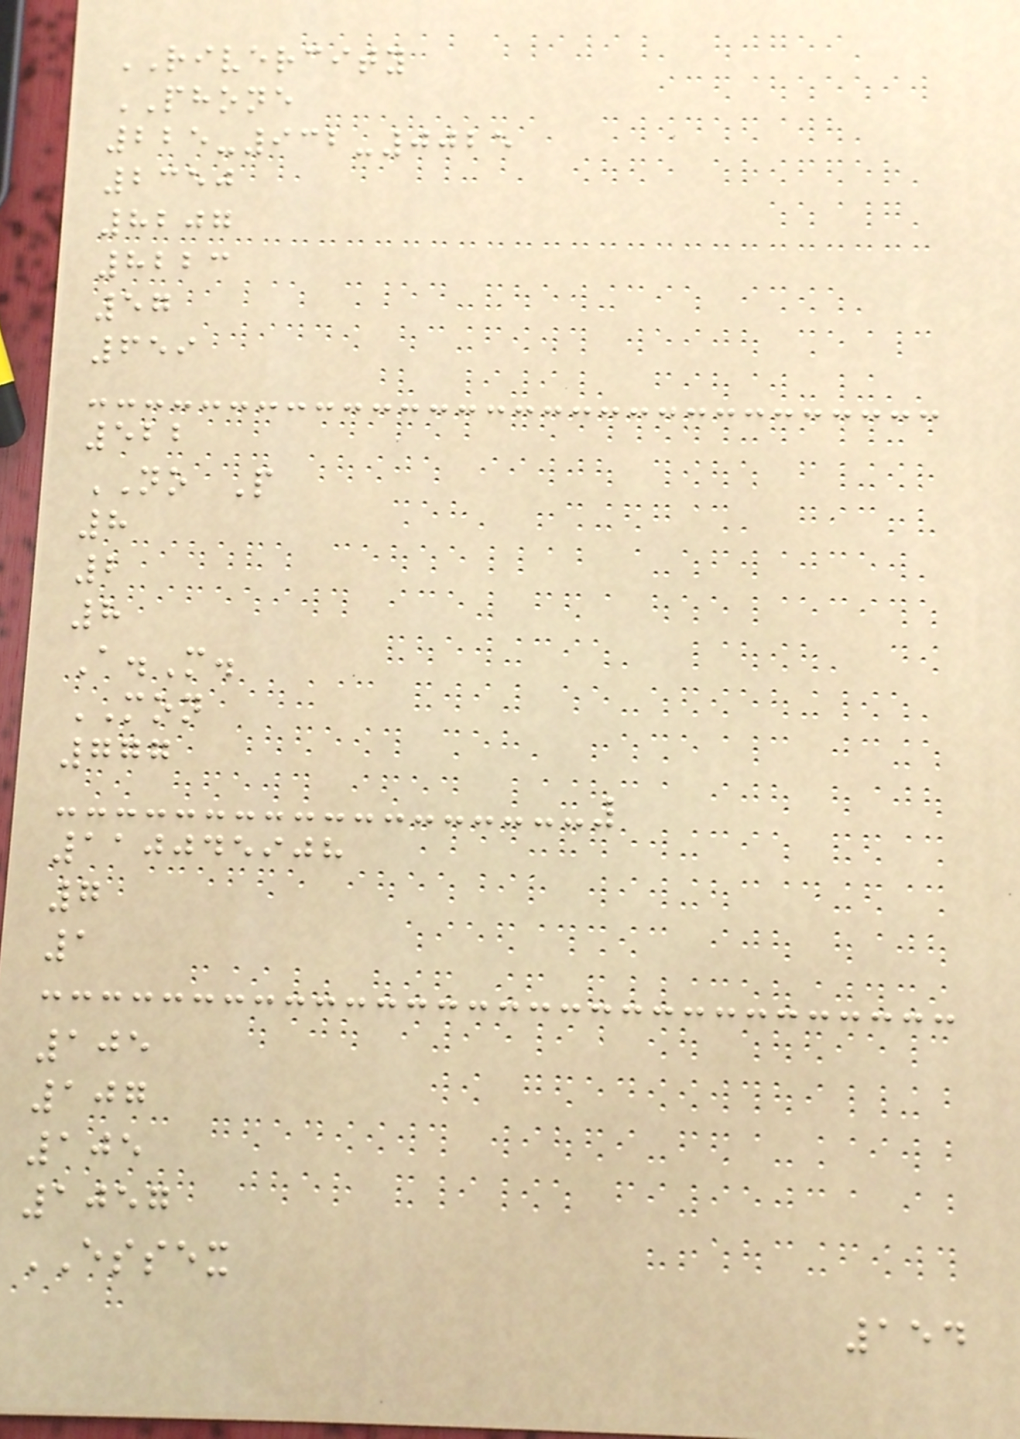RIVERCITY
PHONE
225-932-0025
2350
8207
8223
57
659
522
NO P
8
2
8
A.M.
MON
777
110045908
7
1
105
107
105
1057
ESSEX
154
